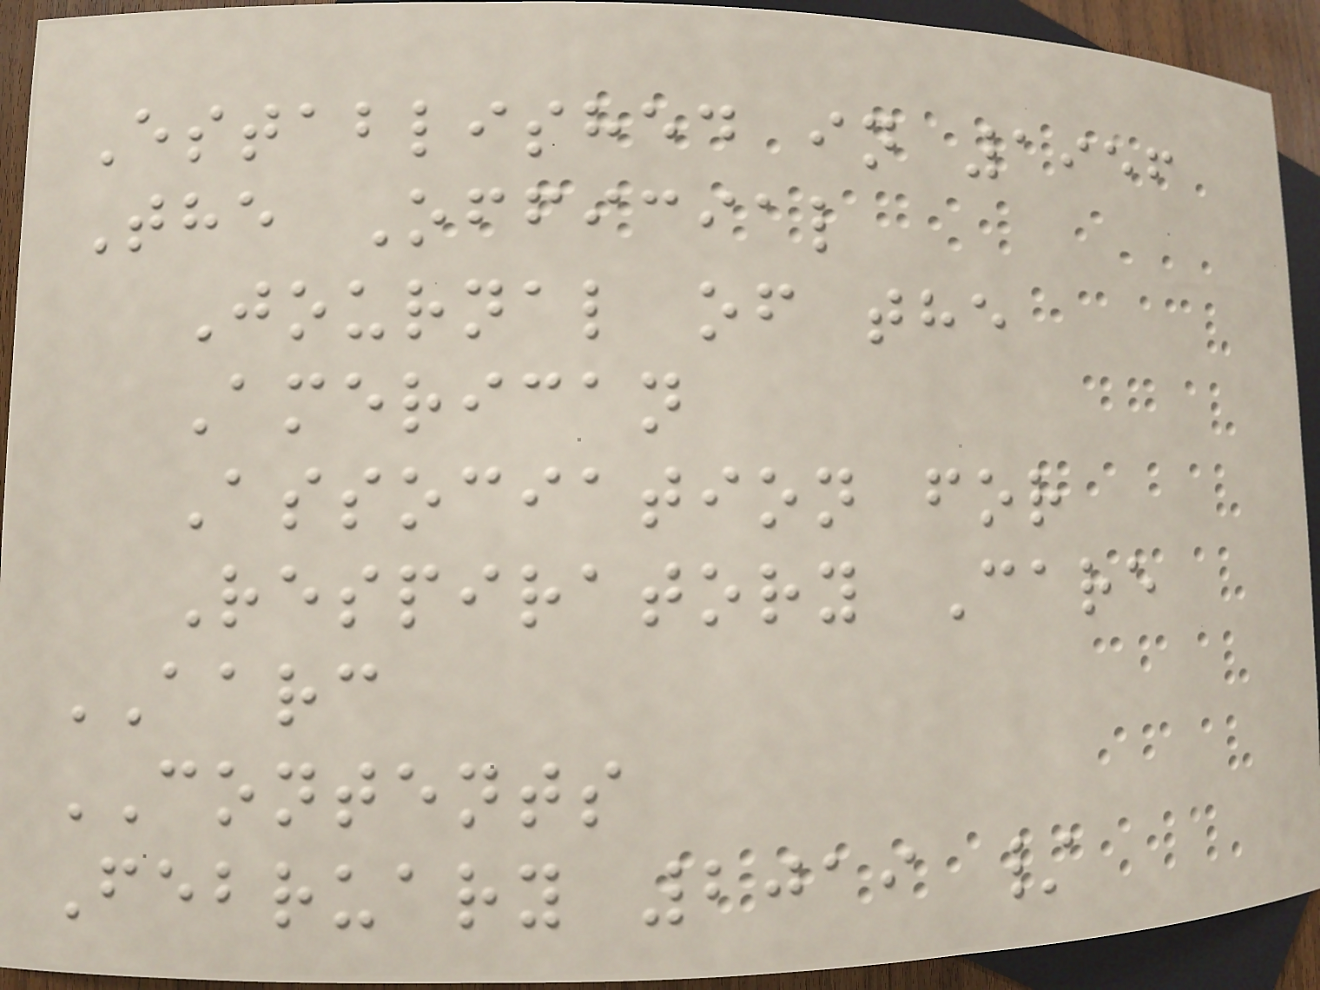Established in 1956
The Official
Journal of the
American
Association for
Respiratory Care
AARC
CONTENTS
February 2019 /
